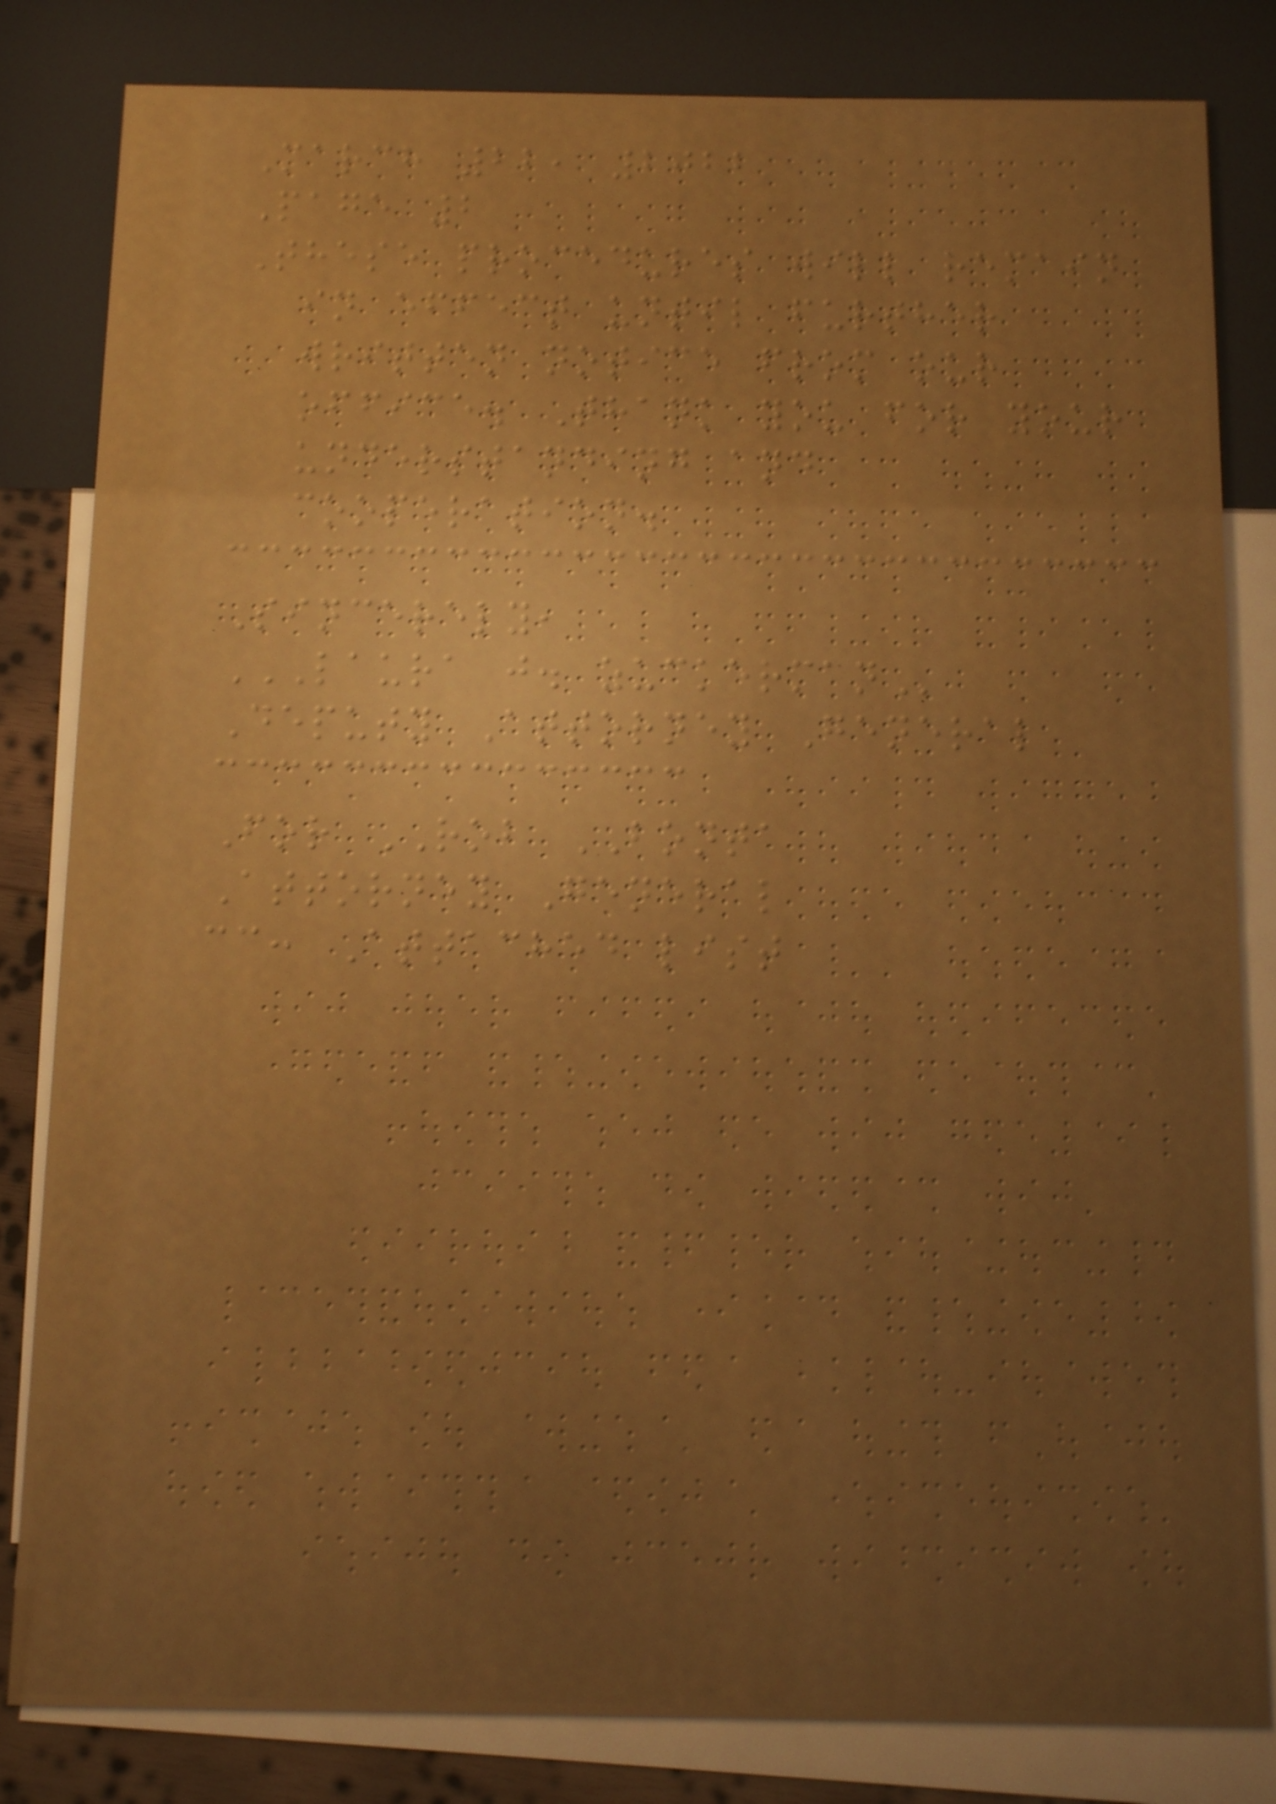March 22, 2022
Page 2
These procedures will remain
in effect until further
written notice from our
office. Thank you for your
understanding and
cooperation.
Sincerely,
LAURA J. ZUCKERMAN
Deputy Attorney General
For ROB BONTA
Attorney General
cc: Attached list
